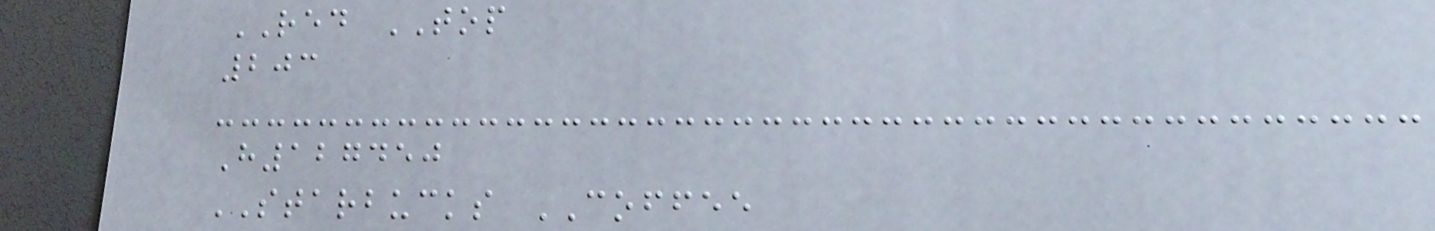RED TOP
203
H127450
STARBUCKS COFFEE
